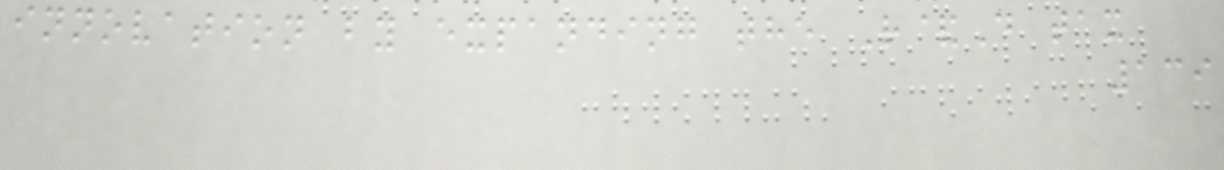innovation by expanding the R&D tax
139
